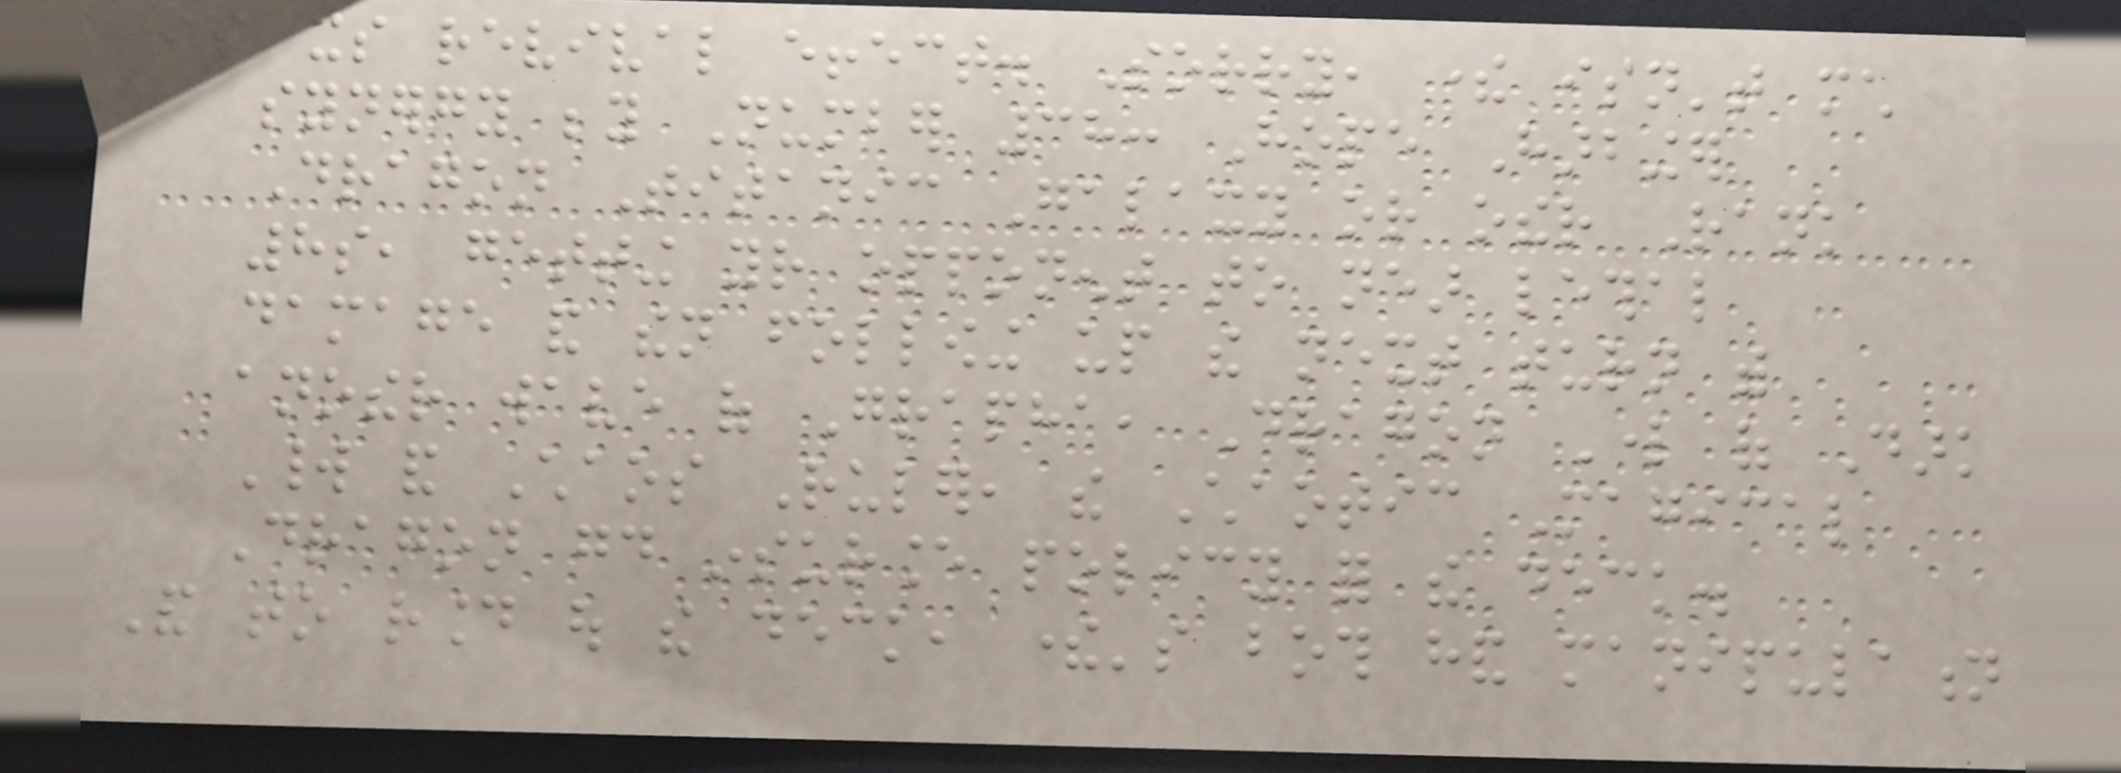is its revival effect. Sorry, there isn't much
synergy beyond Number 38: Hope Harbinger
Dragon Titanic Galaxy or other Rank
8s, getting your opponent to near lethal
damage and then following up the next turn with
another wave of Grapha, Dragon Lord of Dark
World and Chaos Ruler, the Chaotic Magical
Dragon good insurance policy for the deck.
And to round out the deck, there's both hand manipulation
